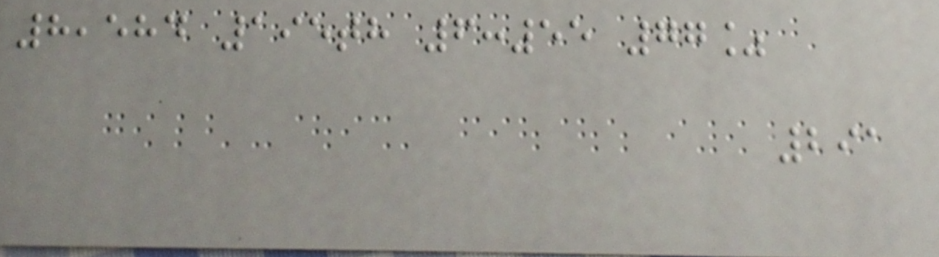8,584 195th 6:55 77%
291
